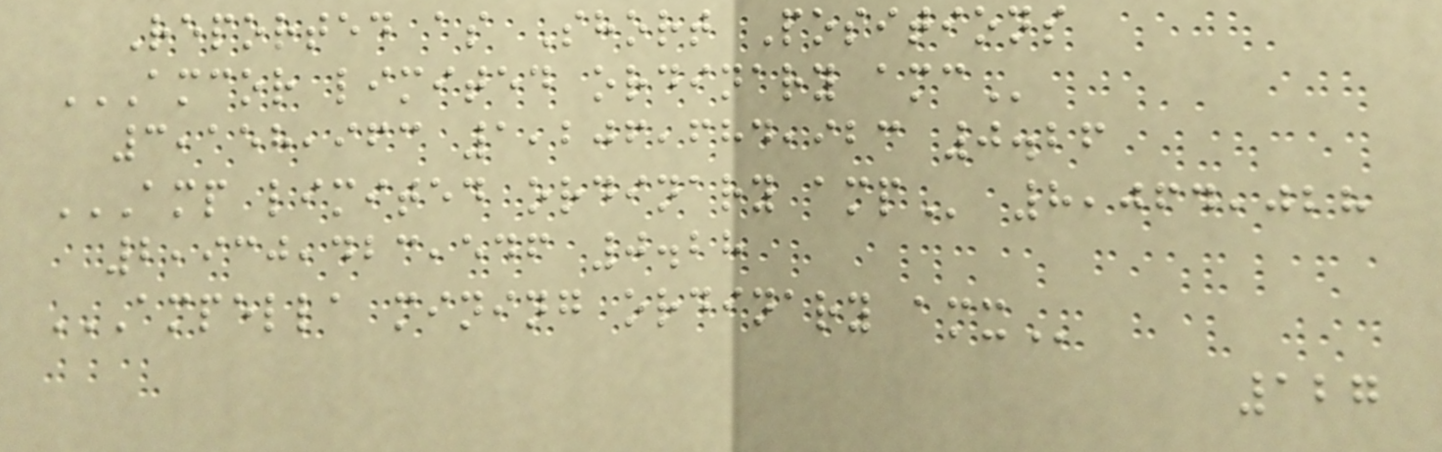Reported as Short Positions
AMCOR LIMITED ORDINARY AMC
3,158,963 1,206,684,923 0.26
AMP LIMITED ORDINARY AMP 8,064,028
2,930,423,546 0.28
AMPELLA MINING ORDINARY AMX
127
